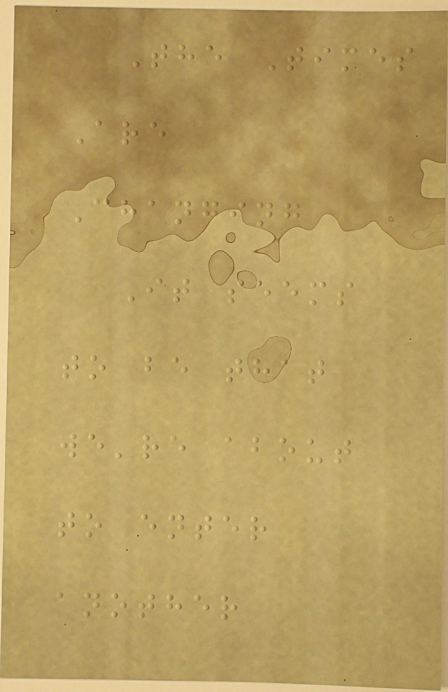The Times
Are
Changing
It seems
to be that
we're about
to enter
another
